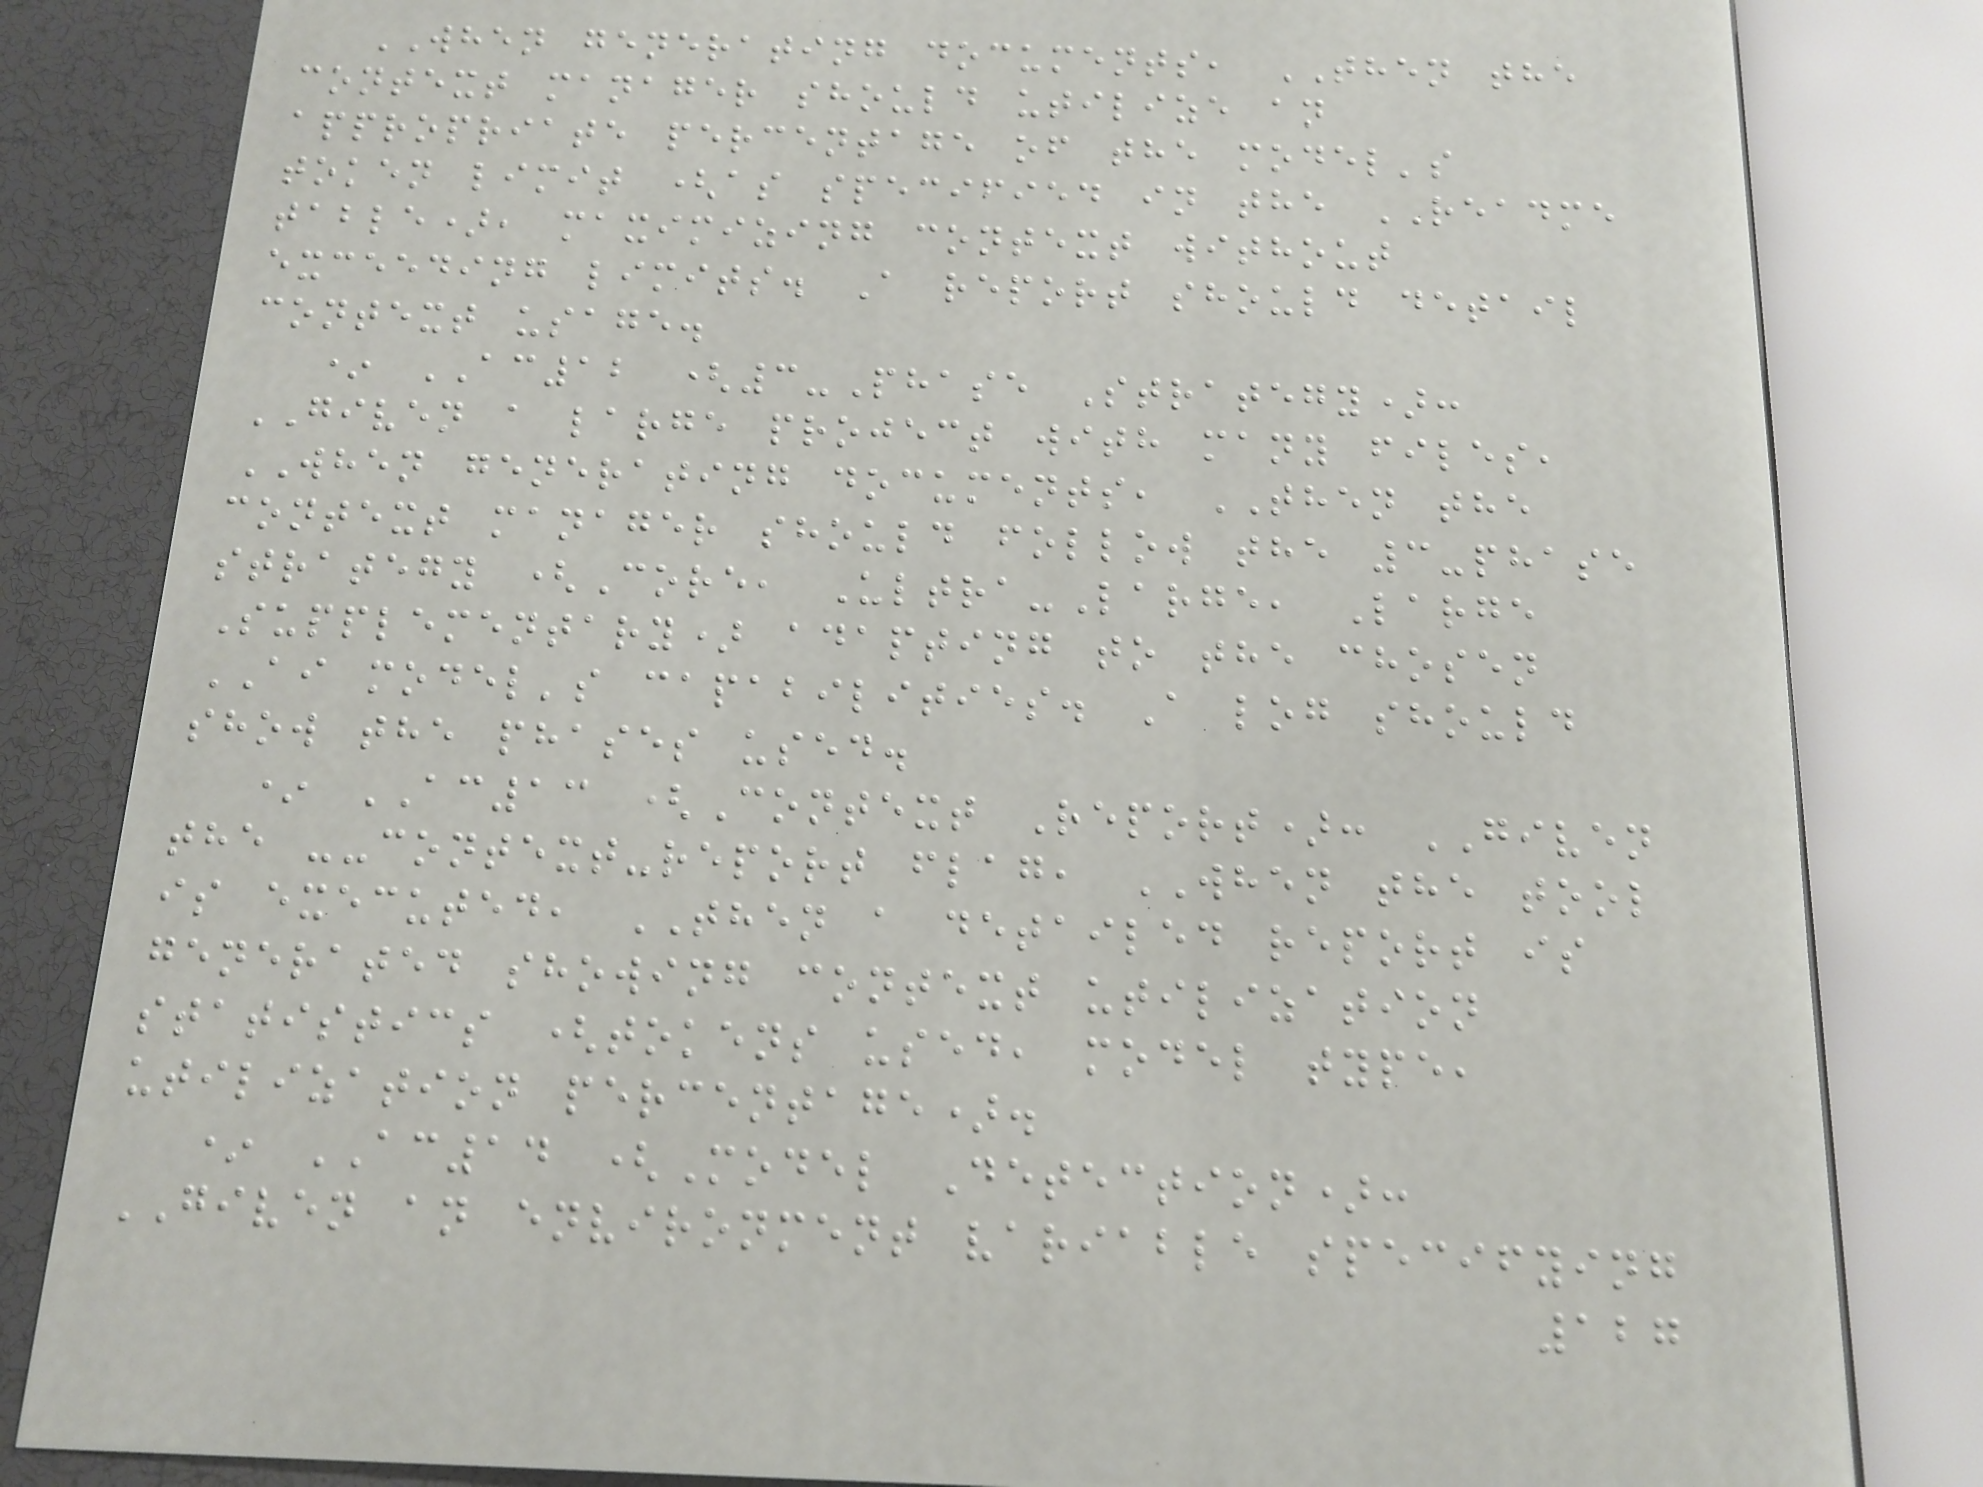WHEN generating documents, THEN the
context manager should utilize an
appropriate percentage of the model's
token limit (as specified in the README
table), maximizing context without
exceeding limits. A report should detail
context usage.
* AC12 (3-Phase Strategy):
GIVEN a large project with many files,
WHEN generating documents, THEN the
context manager should follow the 3-phase
strategy (Core, Ultra-Large, Large
Supplementary) adapting to the chosen
AI model's capabilities. A log should
show the phases used.
* AC13 (Context Report): GIVEN
the --context-report flag, WHEN the tool
is executed, THEN a detailed report is
generated showing context utilization
statistics (tokens used, model type,
utilization percentage).
* AC14 (Model Detection):
GIVEN an environment variable specifying
127
